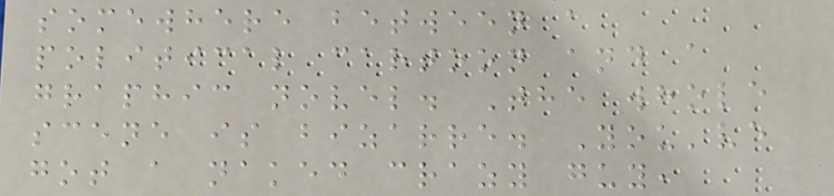somewhere between a
political cartoon and a
graphic novel. The whole
scene is bizarre. You've
got a naked crazy guy,
